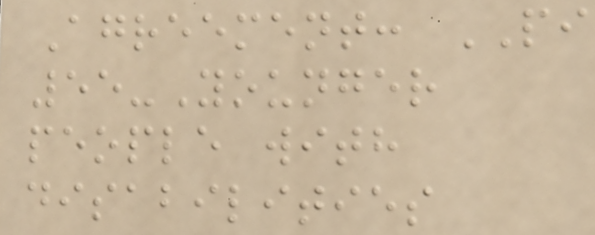Agreement: PI
55-Younger
people with
disabilities
